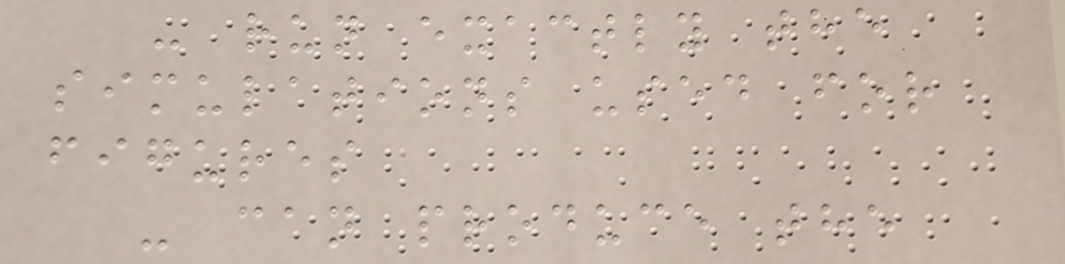- run exactly the
simulations used for
figures
- can produce the
